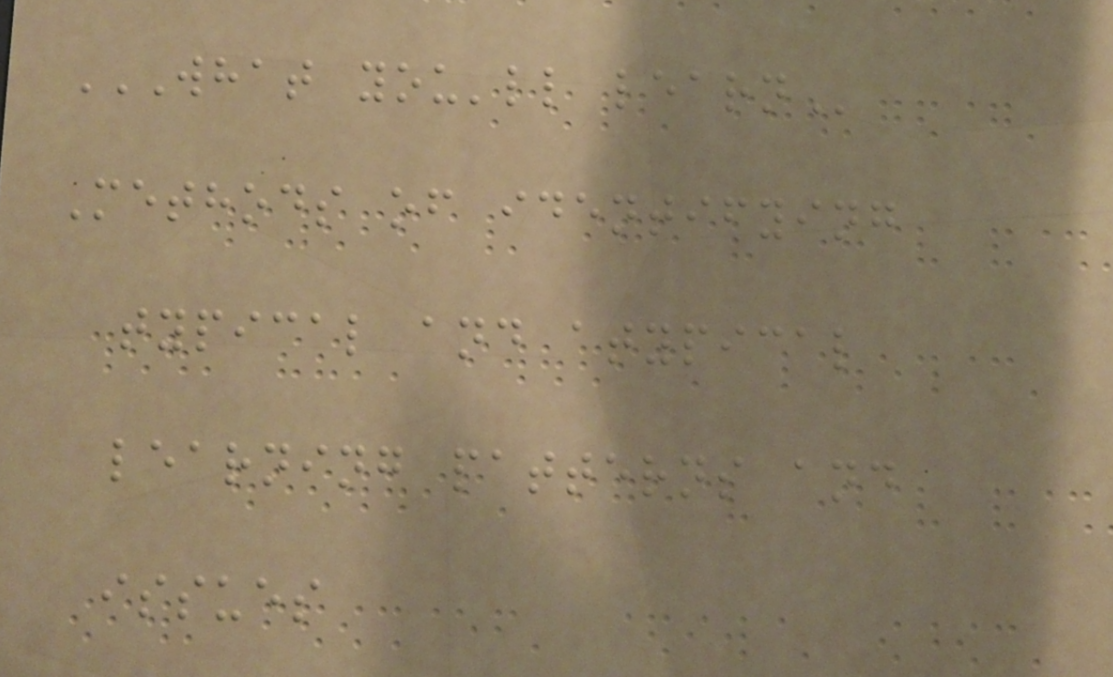WHAT YOU'LL LEARN
Methods of identifying
typical and atypical
learning patterns and
issues
